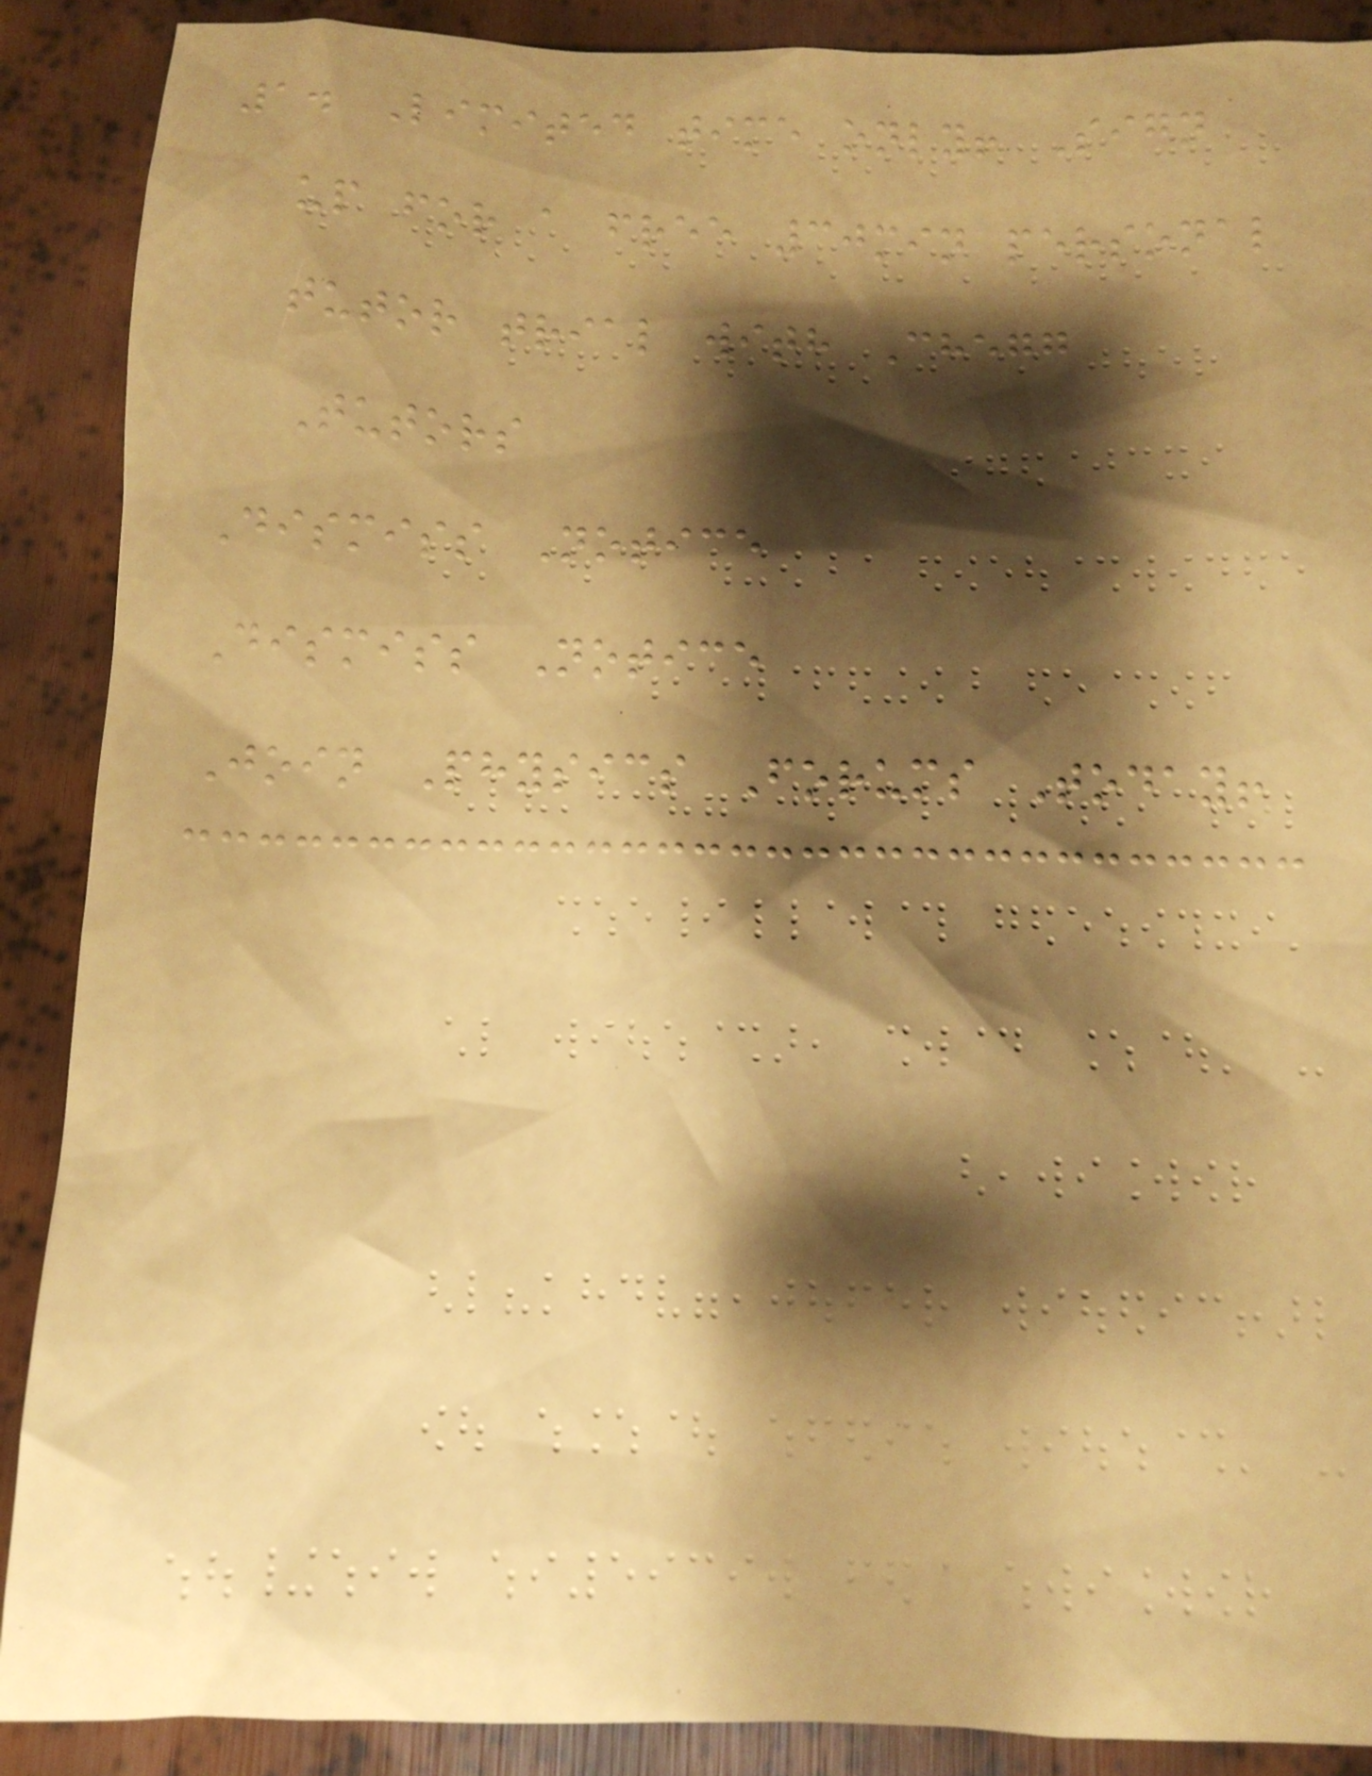1. Limited time only! Sign
up for a free 30min personal
tutor trial with Chegg
Tutors
Dismiss Notice
Dismiss Notice
Join Physics Forums Today!
